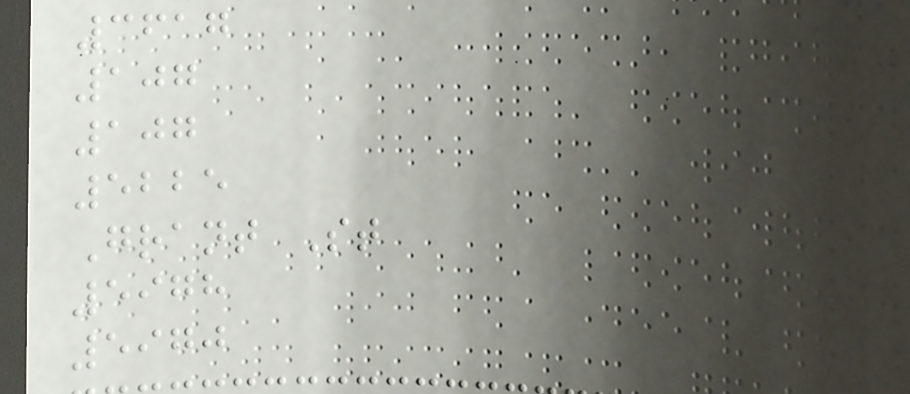3617
107
107
5225
Grant St
5978
5970
